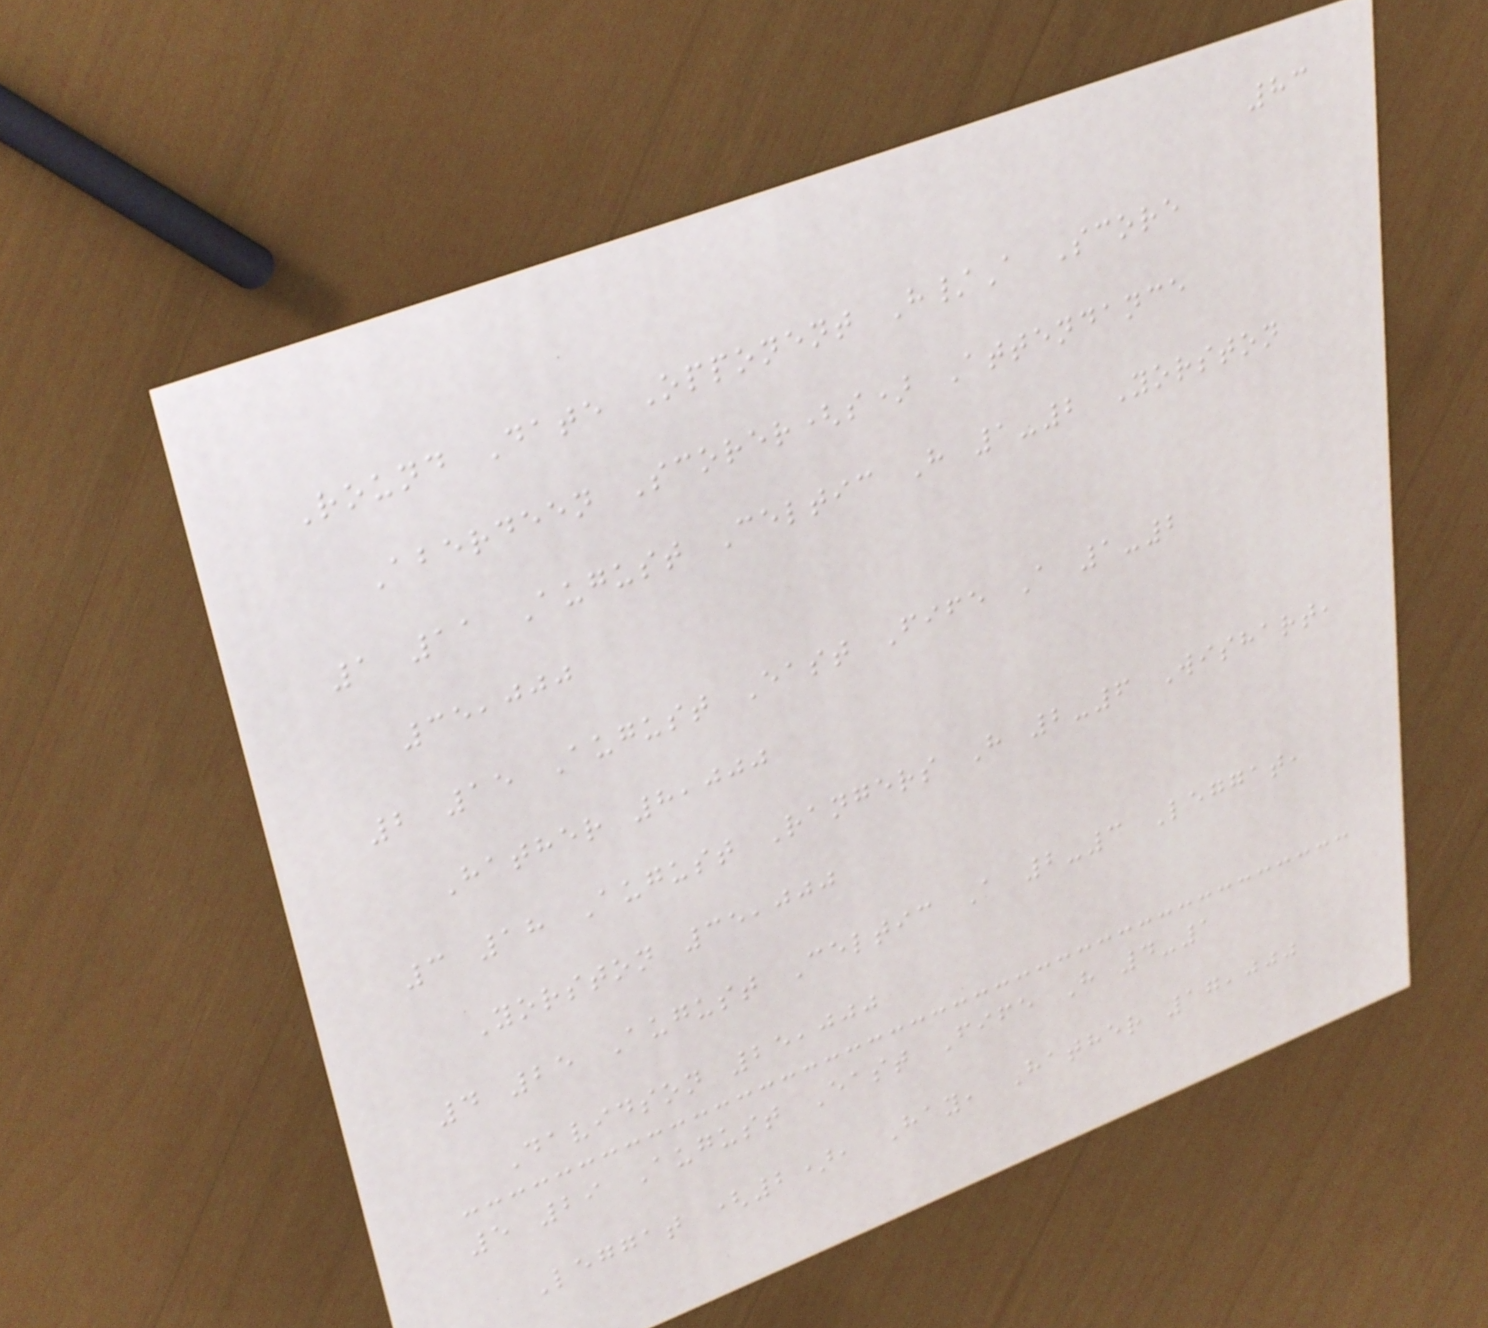83
Round Date Opponent H/A Score
Aberdeen Scorer(s) Attendance
1 11 August Celtic H 1-2 Yorston
35,000
2 15 August East Fife A 1-2
Hather 8,000
3 18 August Rangers H 2-6 Wishart,
Yorston 35,000
4 25 August Celtic A 2-3 Leggat,
Davidson 25,000
5 29 August East Fife H 4-1
Leggat (2), Hay, Hather 17,000
